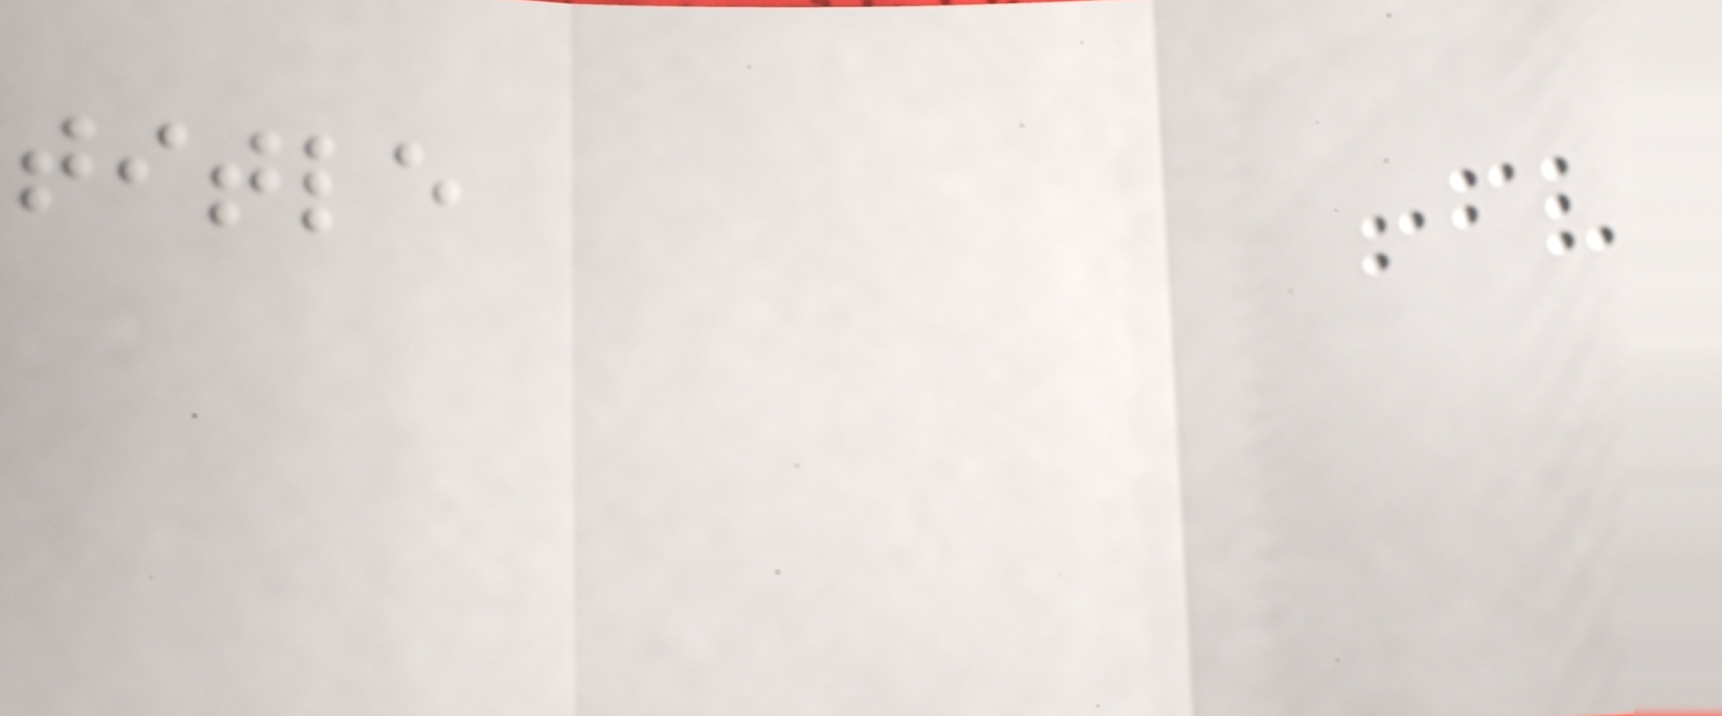title
